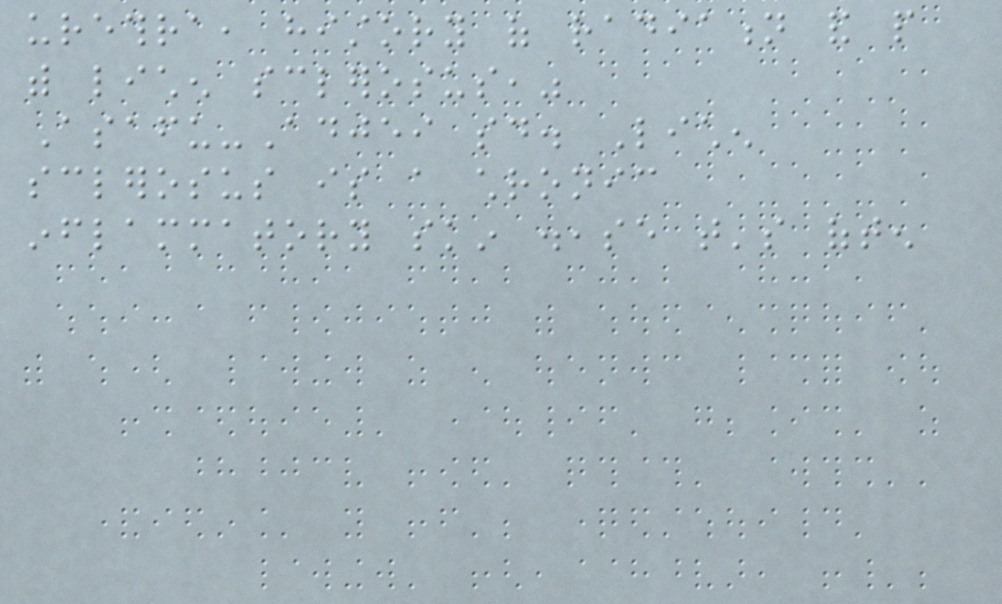urethra, history of radiation and people
with lichen sclerosus,"
Asafu-Adjei said. Lichen
sclerosus is a chronic
inflammatory skin disease that's often
